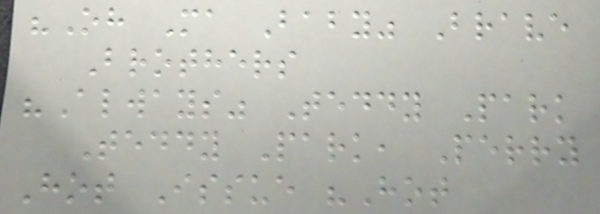"Oh Ma Baby" Brave
Brothers
"Always" Teddy Park
Teddy Park, Perry
Hot Issue "Hot
